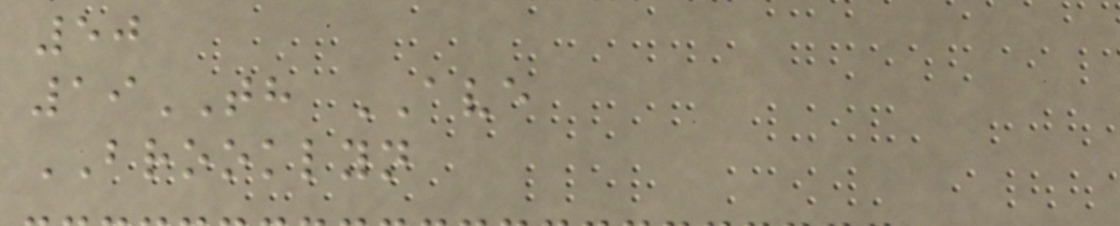50
19TH AVE
BROOKLYN
